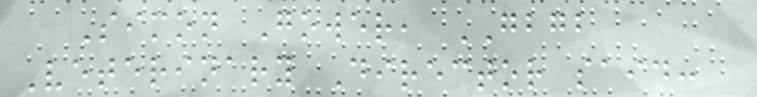Simon Gower, GBGB
Veterinary Director said:
